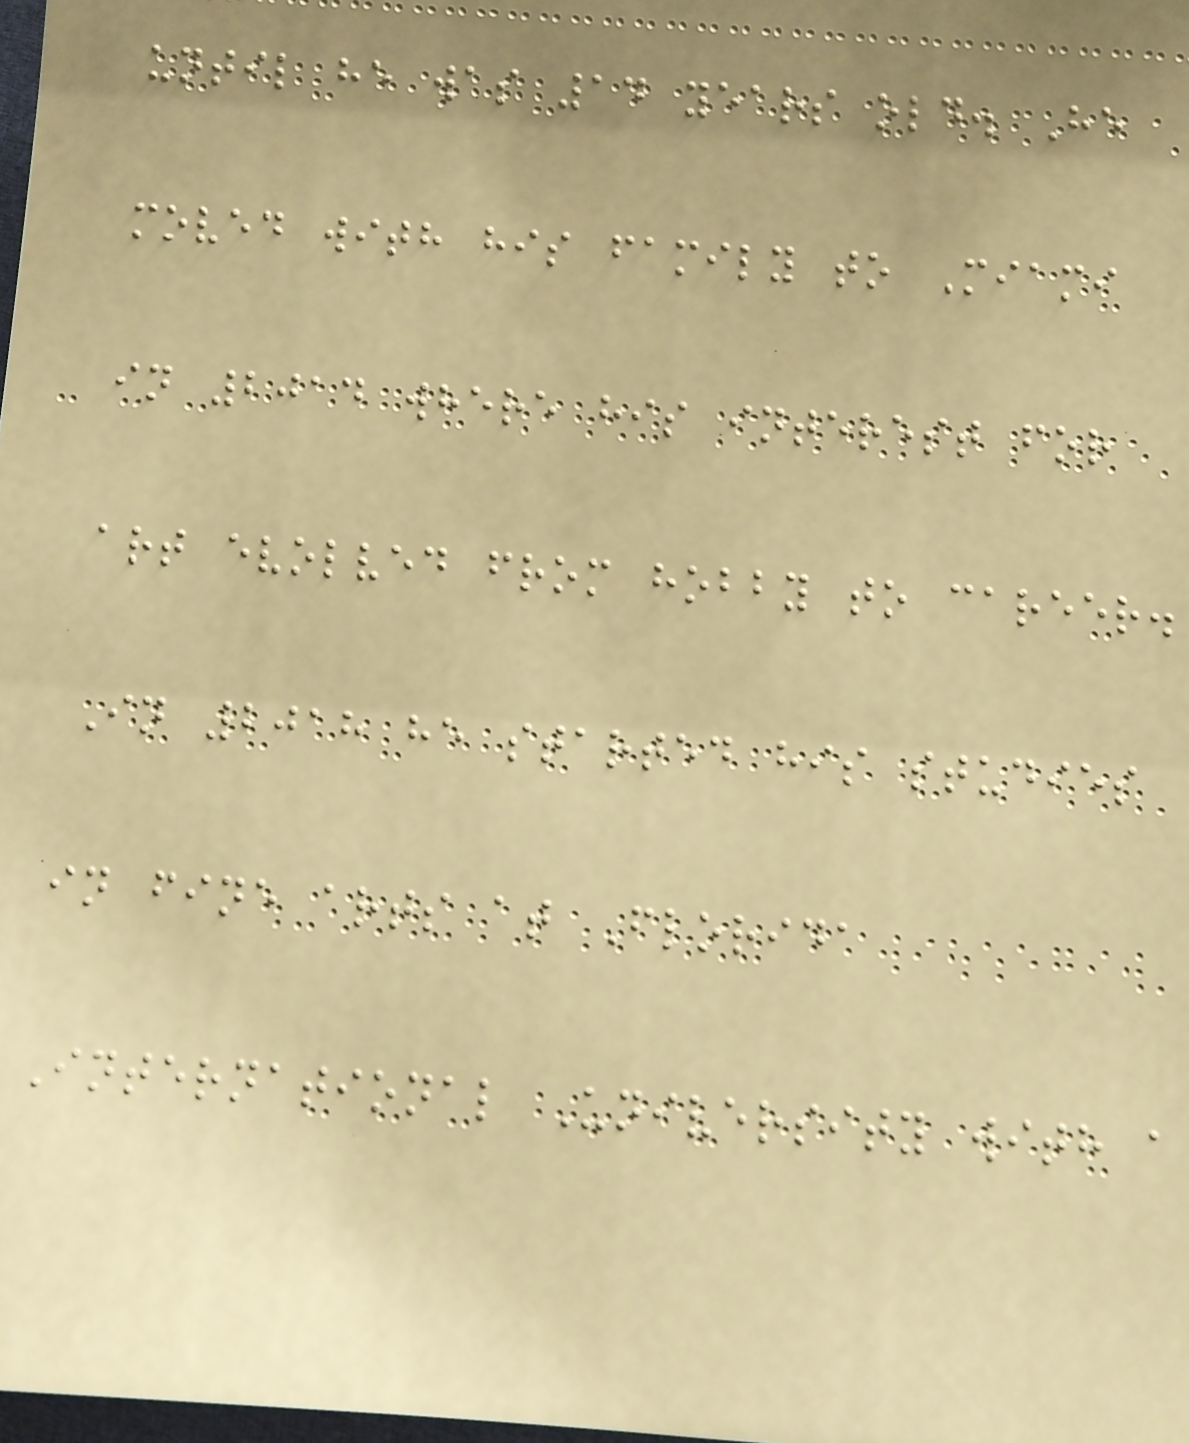until he was 14 years old. He
moved with his family to Miami
in 2014 where his interest for
art evolved from hobby to career.
In 2018 he started his studies
in fine arts at Florida
International University with a
